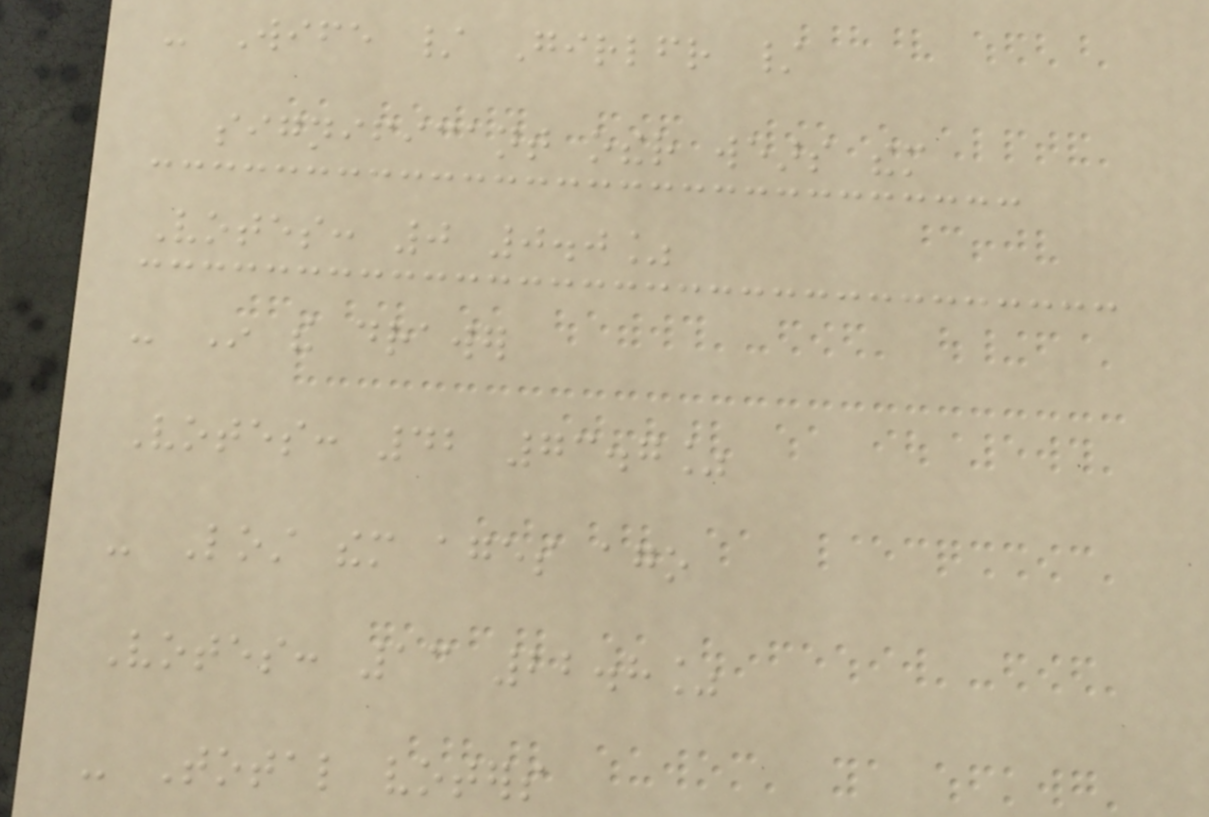- Wife / Girlfriend /
significant other wears them
Votes: 0 0.0%
- In the drawer
Votes: 42 73.7%
- Lost them ages ago
Votes: 13 22.8%
- Total voters
